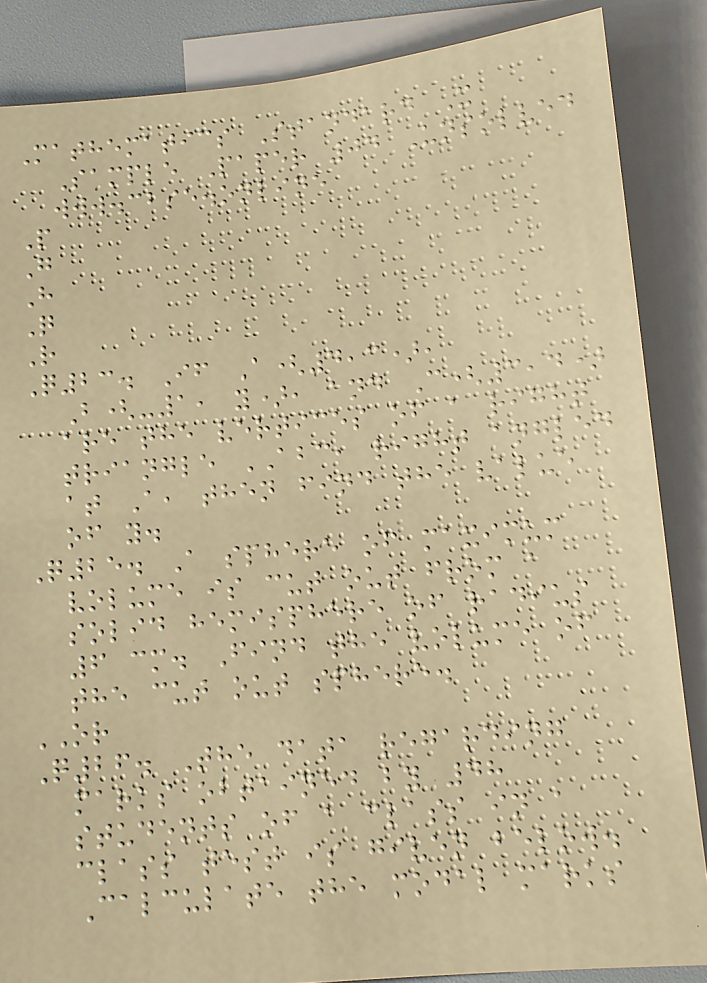Mathematics Standard X
Sample Paper 04 Unsolved
www.cbse.online
P
G
H
Q
R
Q23. If A(4,3),
B(-1, y), and C(3,4)
are the vertices of a right
triangle ABC, right angled
at A, then find the value
of y.
Q25. A sphere of maximum
volume is cut out from a
solid hemisphere of radius
6 cm. Find the volume of
the cut out sphere.
OR
Q26. The data regarding
marks obtained by 48
students of a class in a
class test is given below.
Calculate the modal marks
